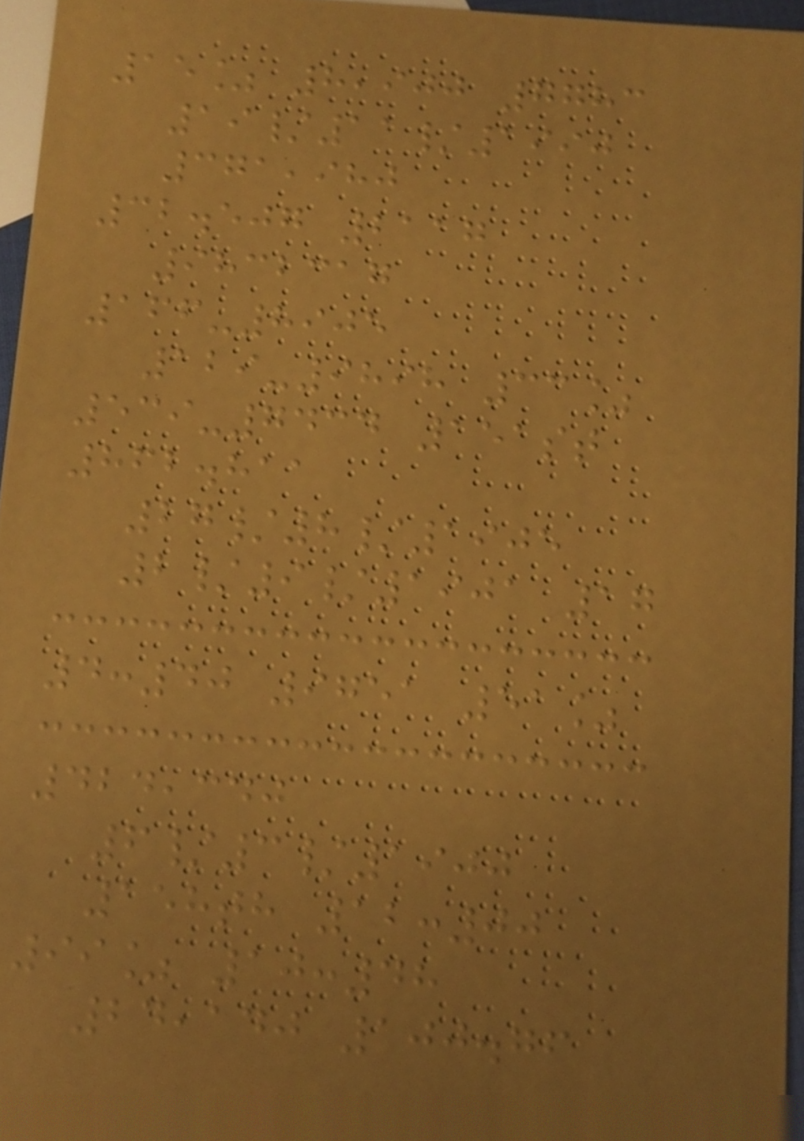15% 8,900 7783
19/11/1990
371,980
32.507 2117
9832317
166-8905
129-9898 33%
539-7434 151st
862.811
27/8/1905
2/9/1901 17
4:40 9751 51%
424,340
6/3/1900
158th 12:00
99% 10:48
24,140 100.76
